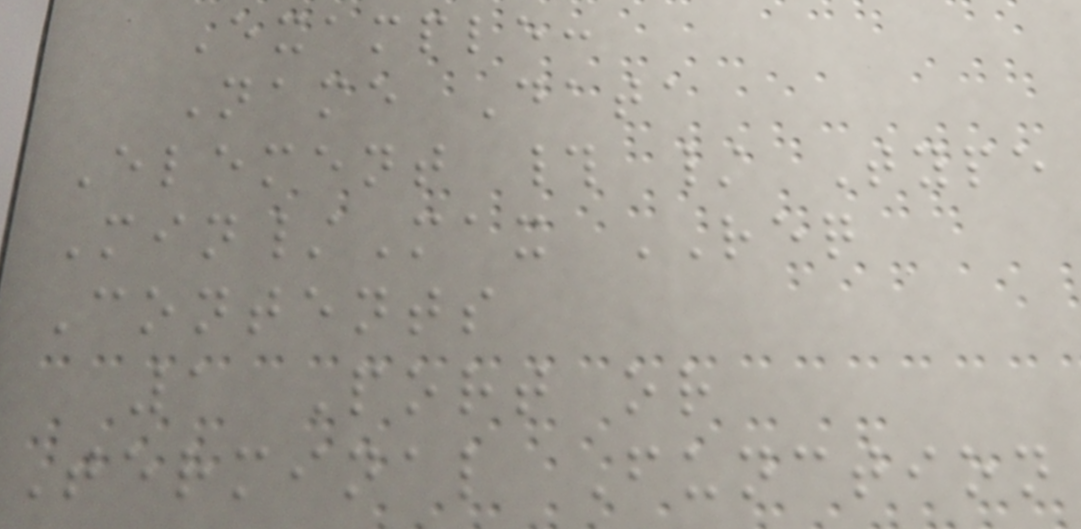Example:
Name Data
Element # / Type
Min/Max REQ
Contents
1 Port or
Terminal Function
